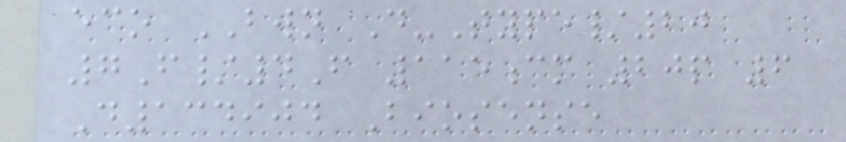eco BWN D-Type/20
7F/4F 115cm 20p 6
D134904 Biosense
